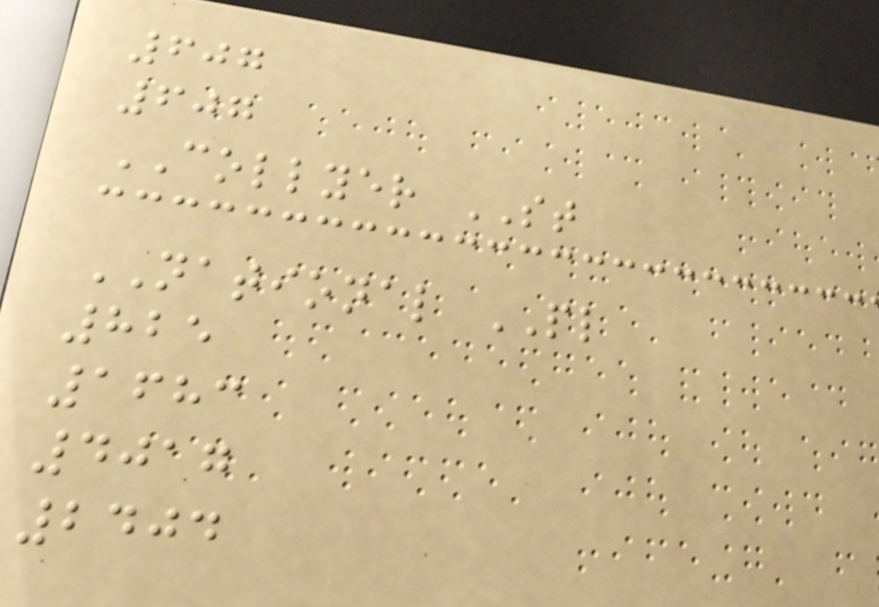607
607
COLLYER ST
NATIONAL PL
825
1683
4017
2404
